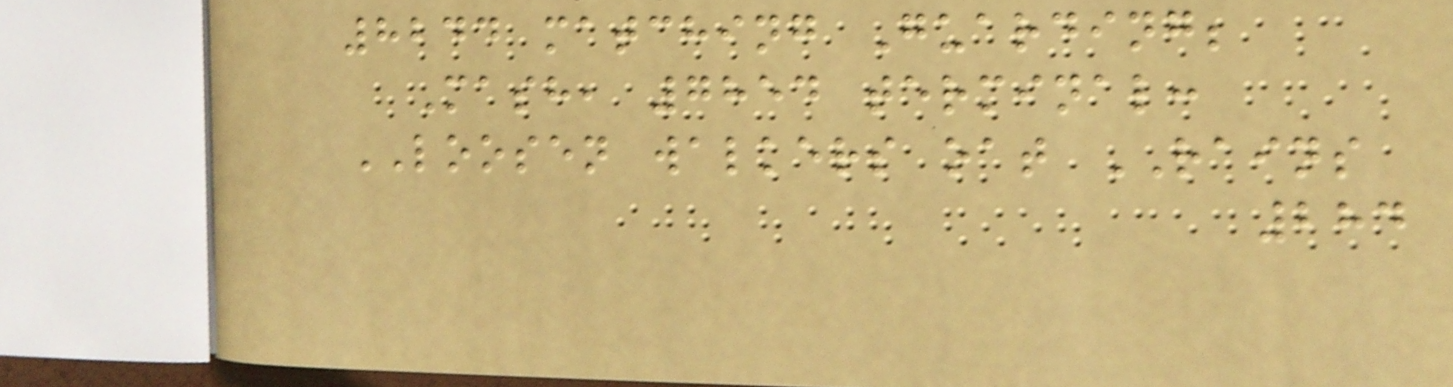8244 matching Guarding;
Mash, 7854 terminal:
LOOSEN walkers oat RAINS
284
